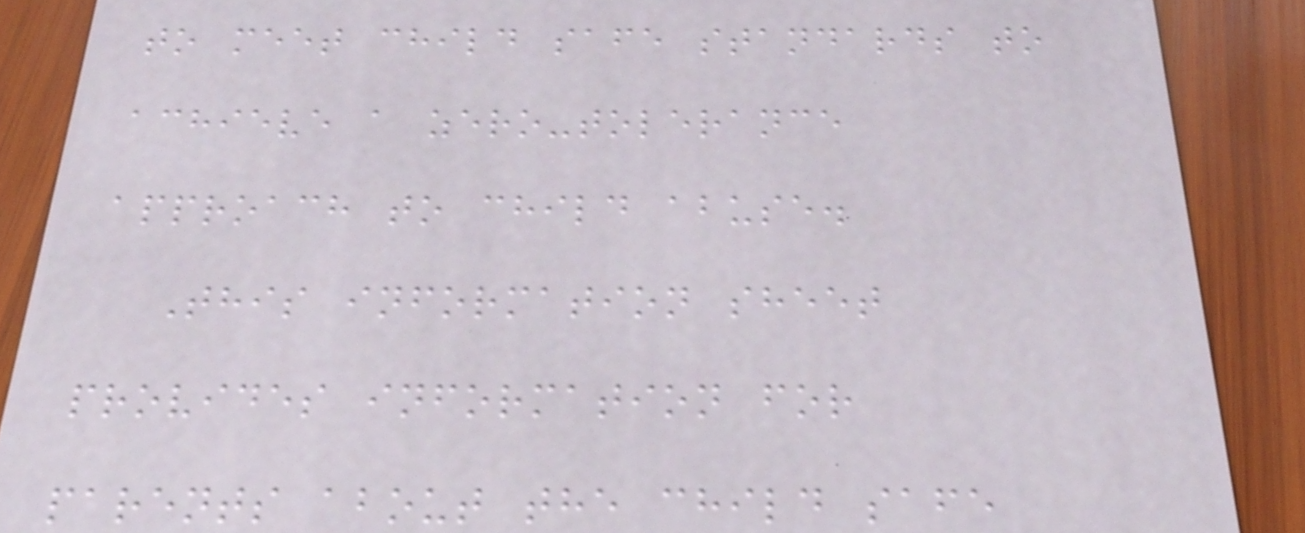to meet child safe standards to
achieve a zero-tolerance
approach to child abuse.
This information sheet
provides information for
parents about the child safe
